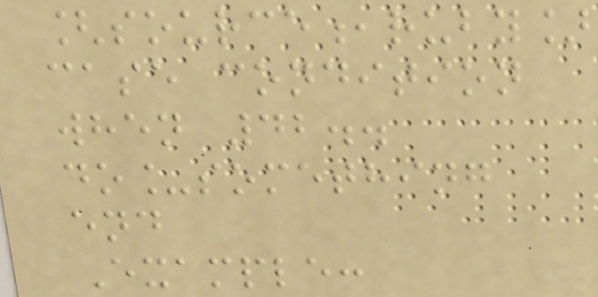[source,ruby]
case condition
when 42..
do_something
end
Example:
